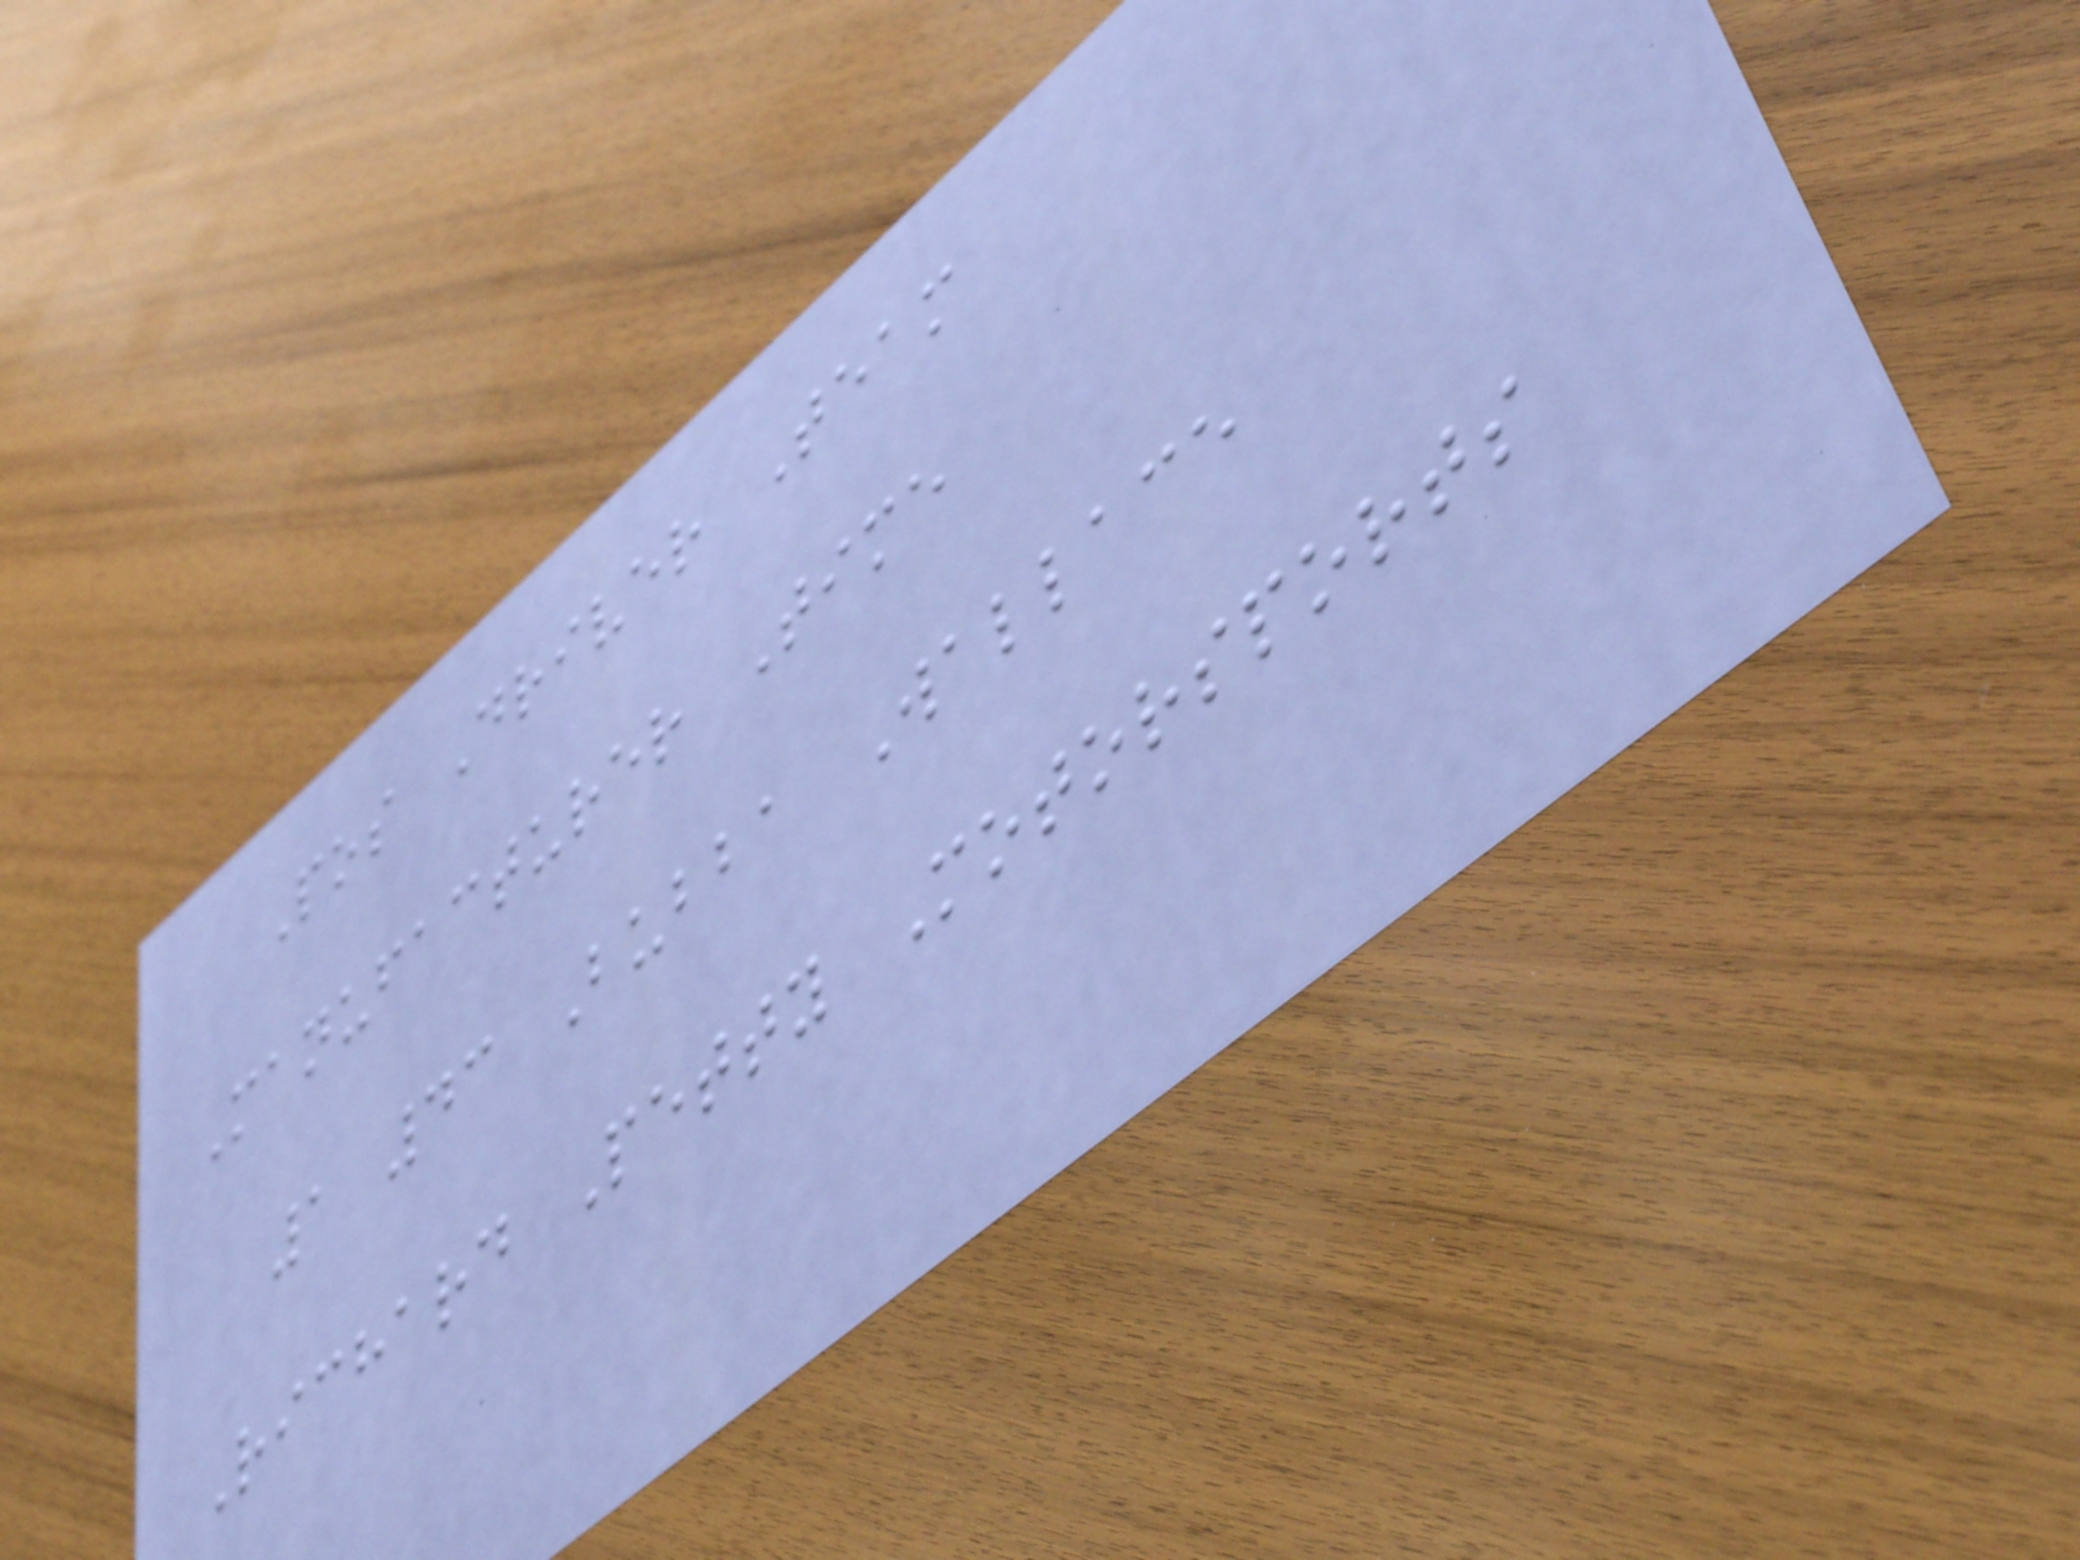Pos Driver Team
Manufacturer Time
1 43 Bubba Wallace
Richard Petty Motorsports
